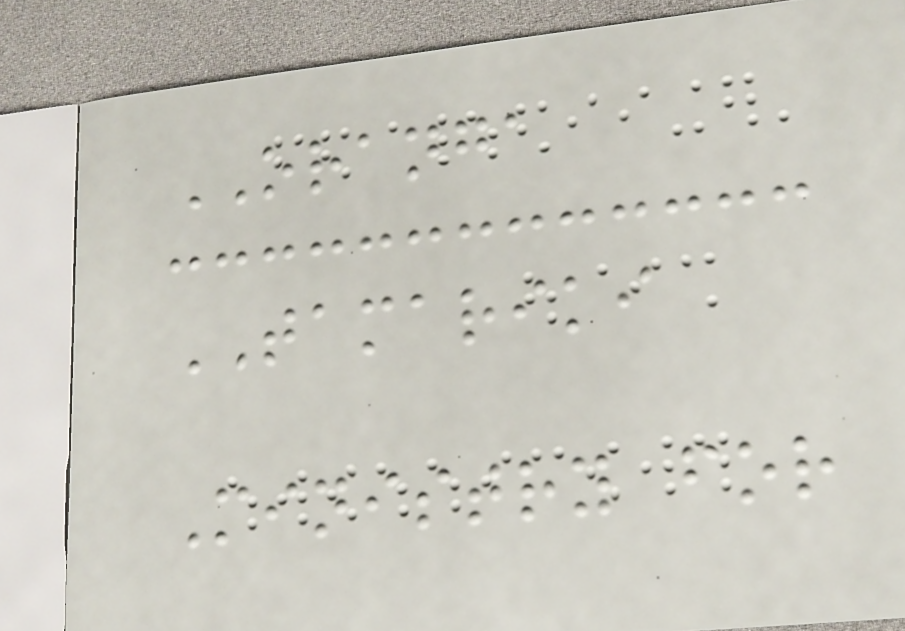ORANGA
TAMARIKI
Ministry for
